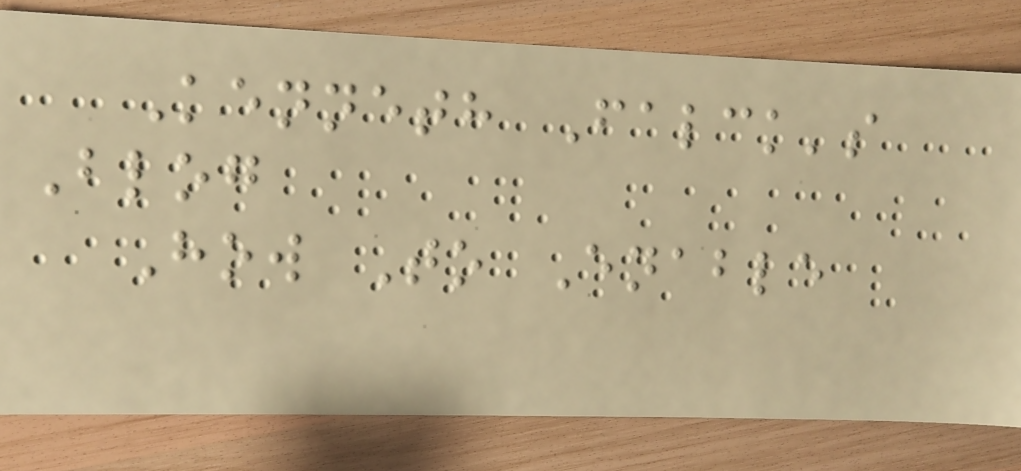Kenneth Falck's
Blog
How To Enable
